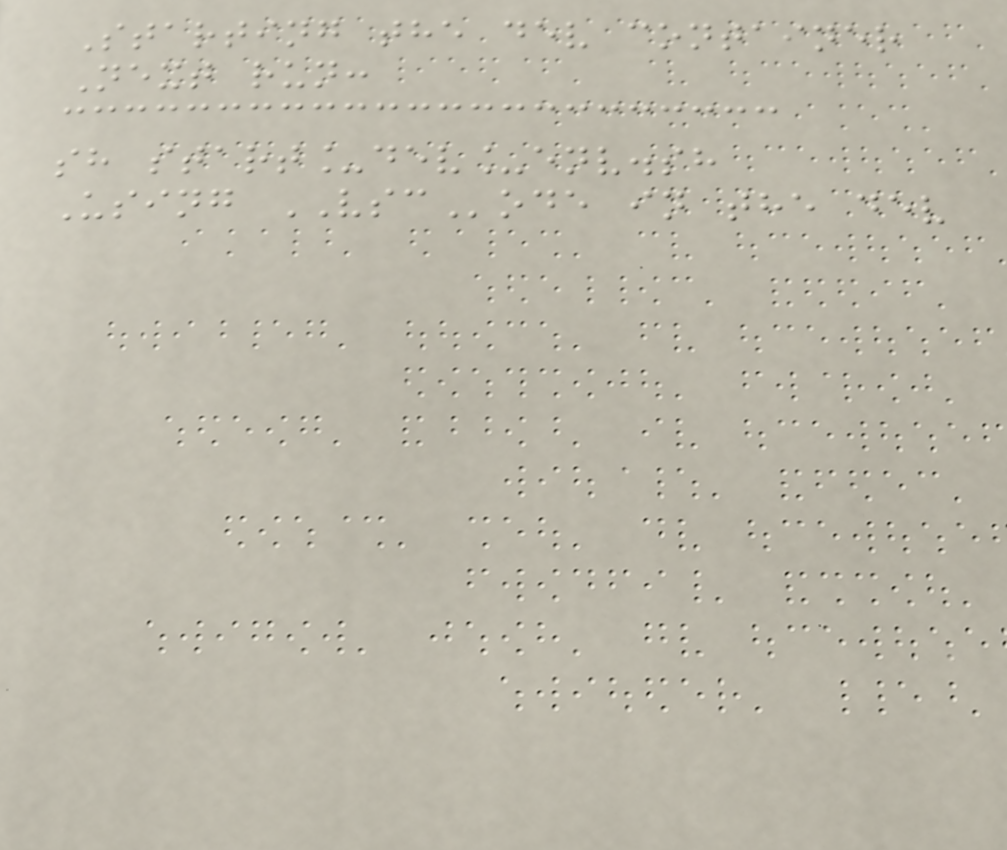Starting the dev container
Next run:
sh start_dev_env.sh
Using VSCode in the dev
